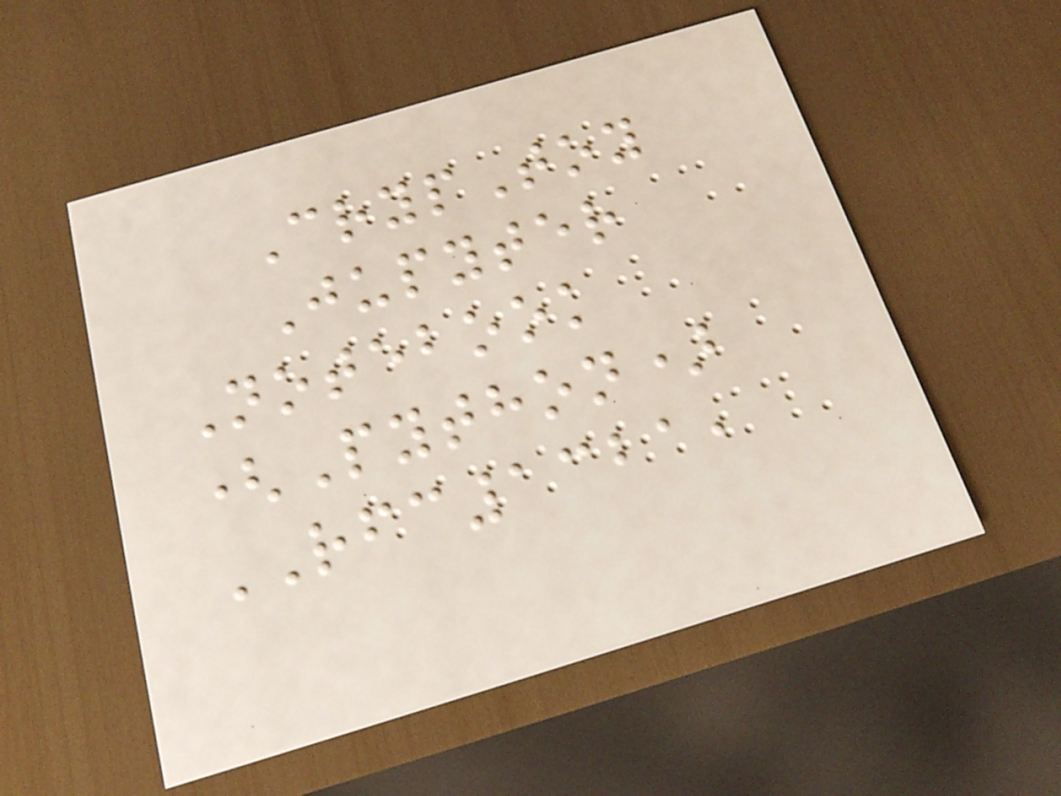CrypToy
Jupyter
Notebook
(Python)
RFC1321,
